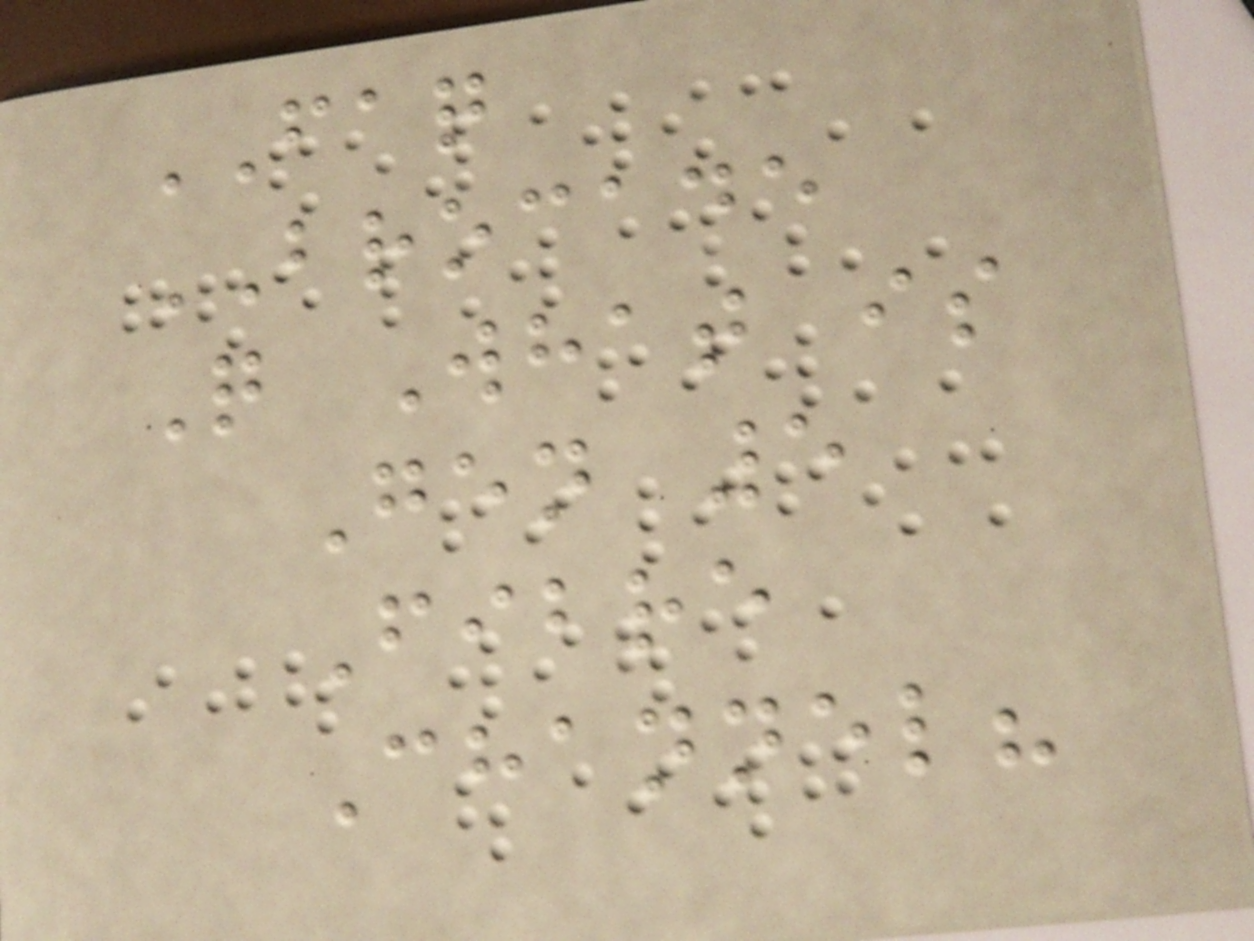FAQ
BROCADE
Q What is
Gen 5
Fibre
Channel?
